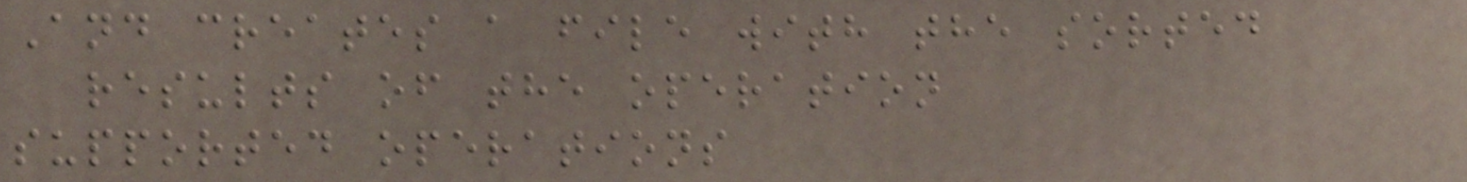And creates a file with the sorted
results of the operation
supported operations
